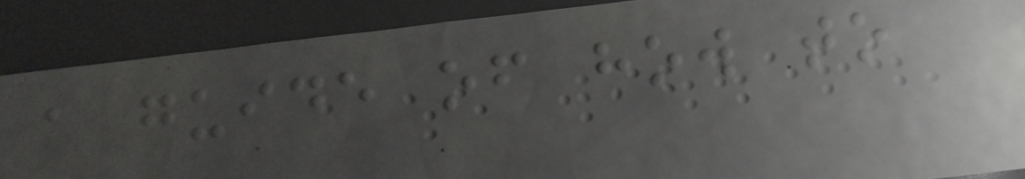a guide of how to
